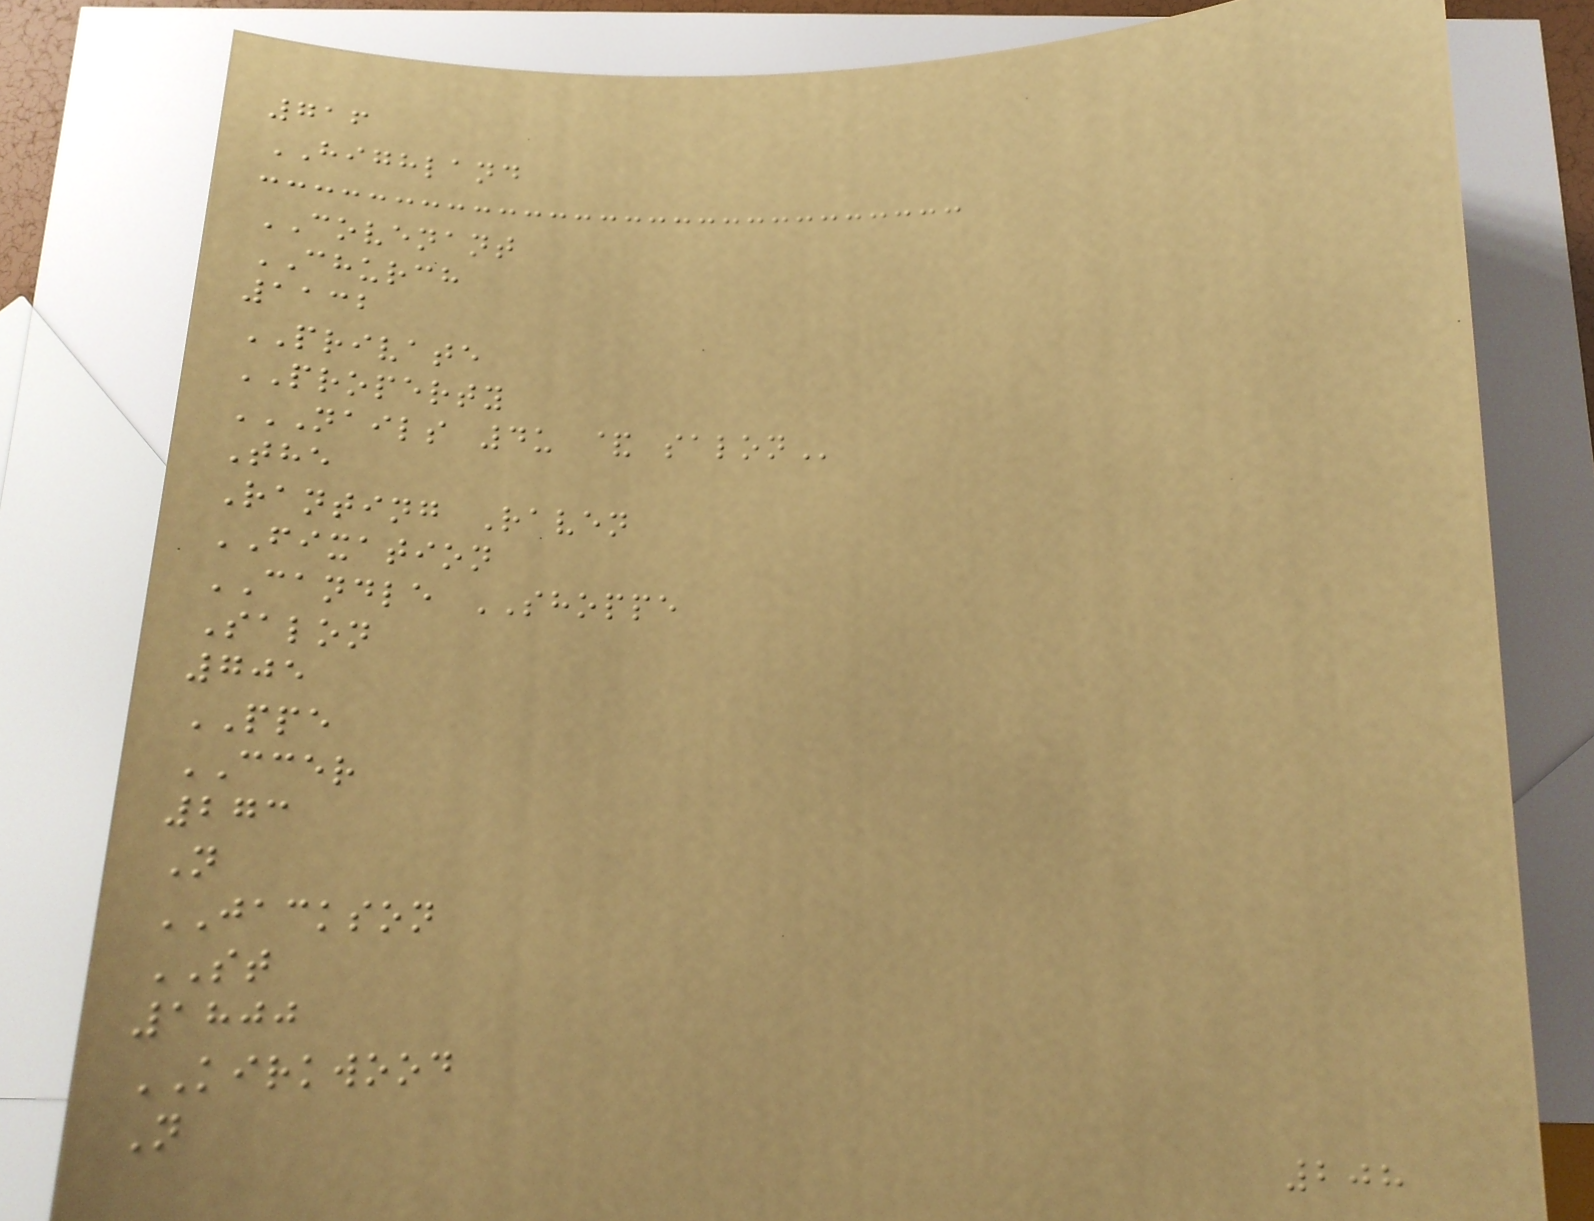716
HIGHLAND
COVENANT
CHURCH
1132
PRIVATE
PROPERTY
NAILS 4U & SALON
The
Ranting Raven
FIXATION
CANDLE SHOPPE
Salon
705
PPE
CCER
273
N
JACKSON
ST
1800
KIRKWOOD
N
208
